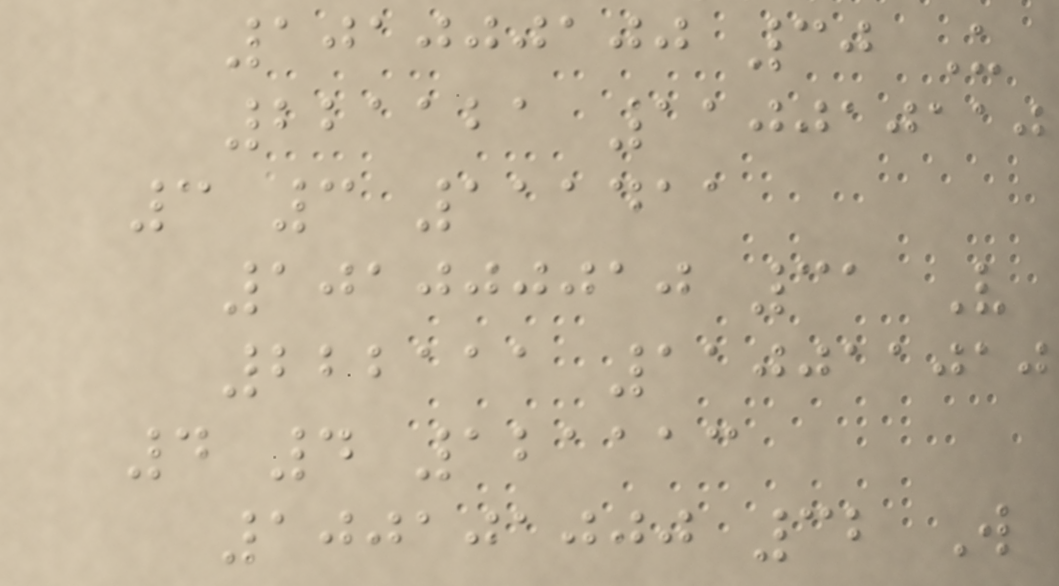101000100 30 U
221121 110010110
3 3 111411
101000010 31 V
222111 110011010
4 4 121113
100101000 32 W
